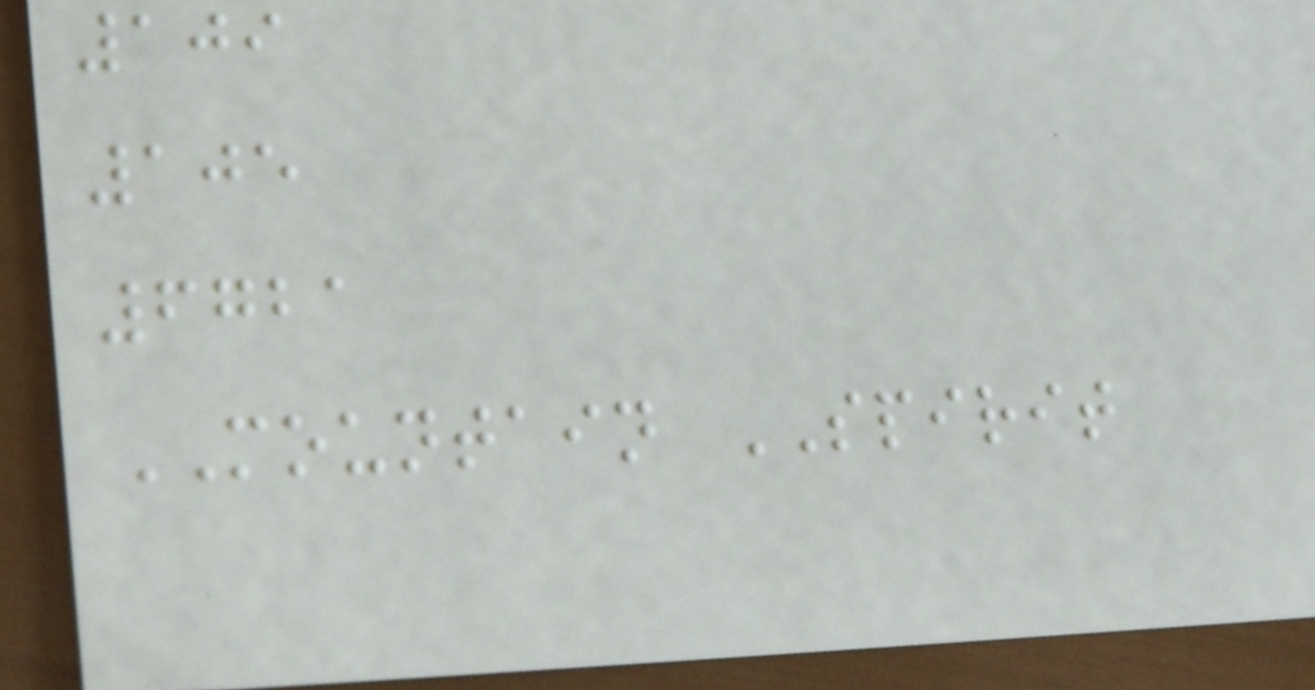109
105
6721
MOUNTAIN SPIRIT
